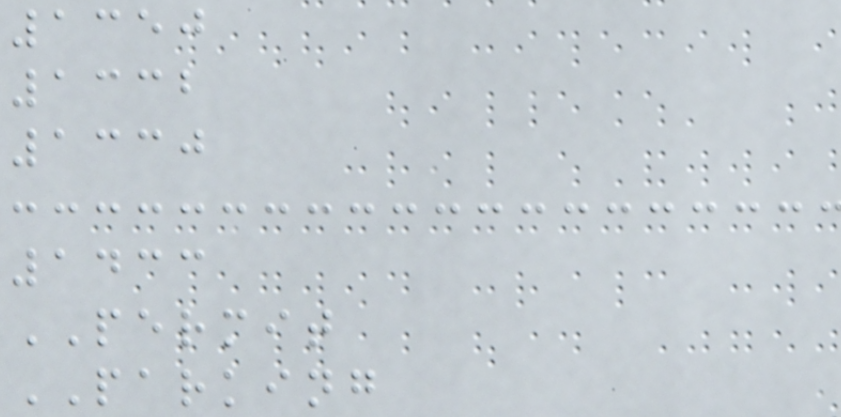1350
1332
1330
1433
PERMIT
PARKING
